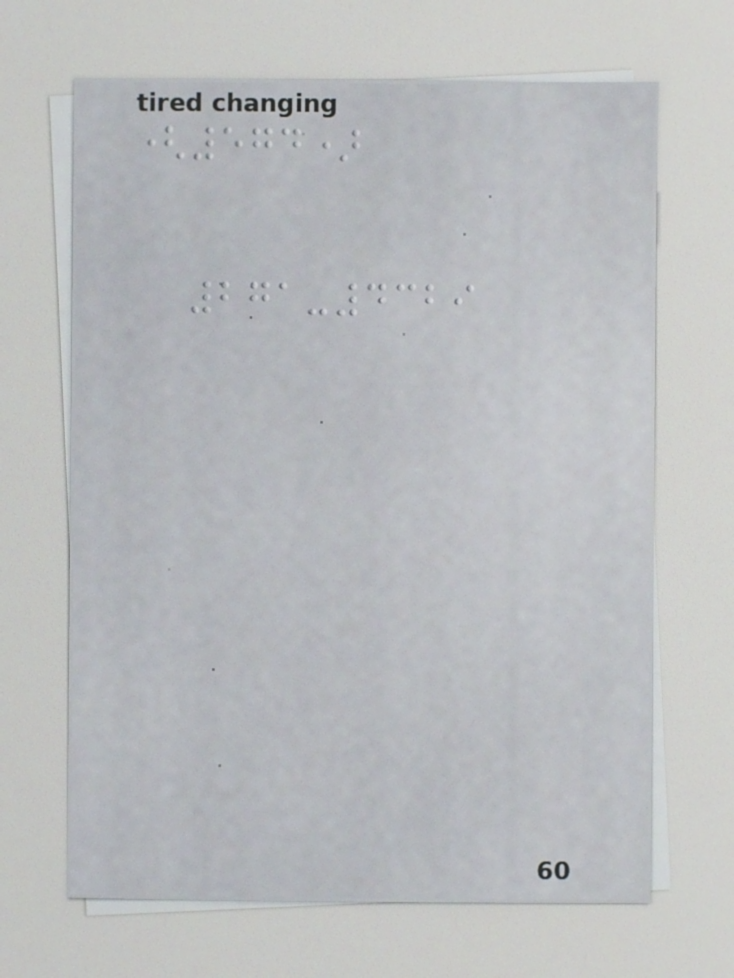(574)
271-4329
